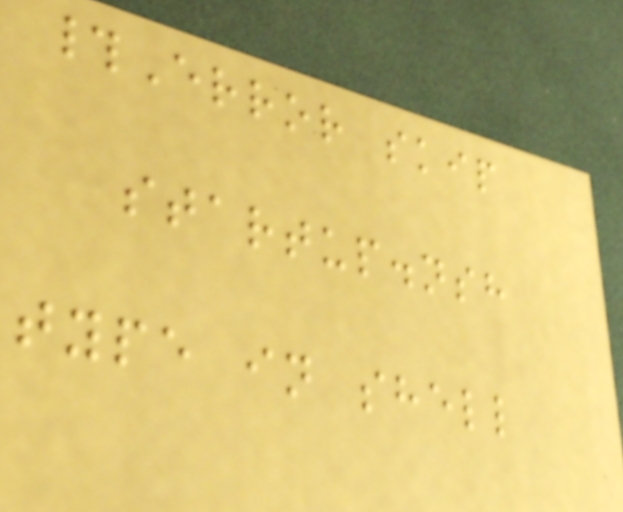#Error skip
startup.nsh
type in shell
